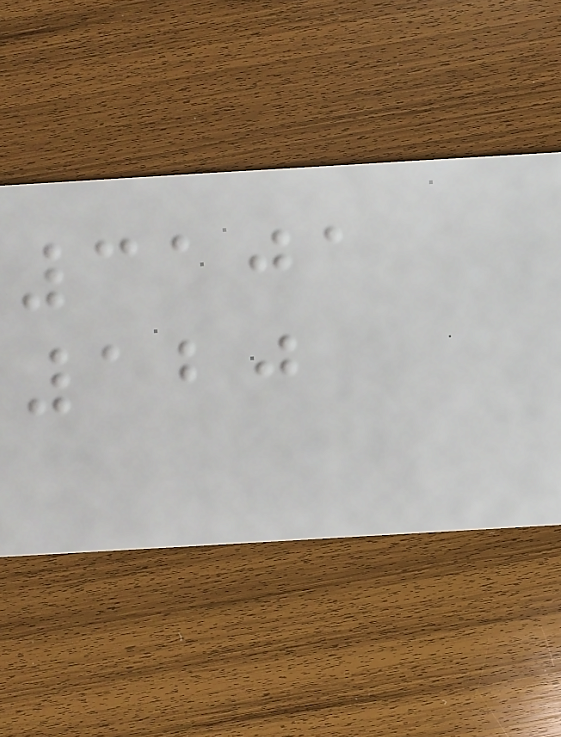3101
120
